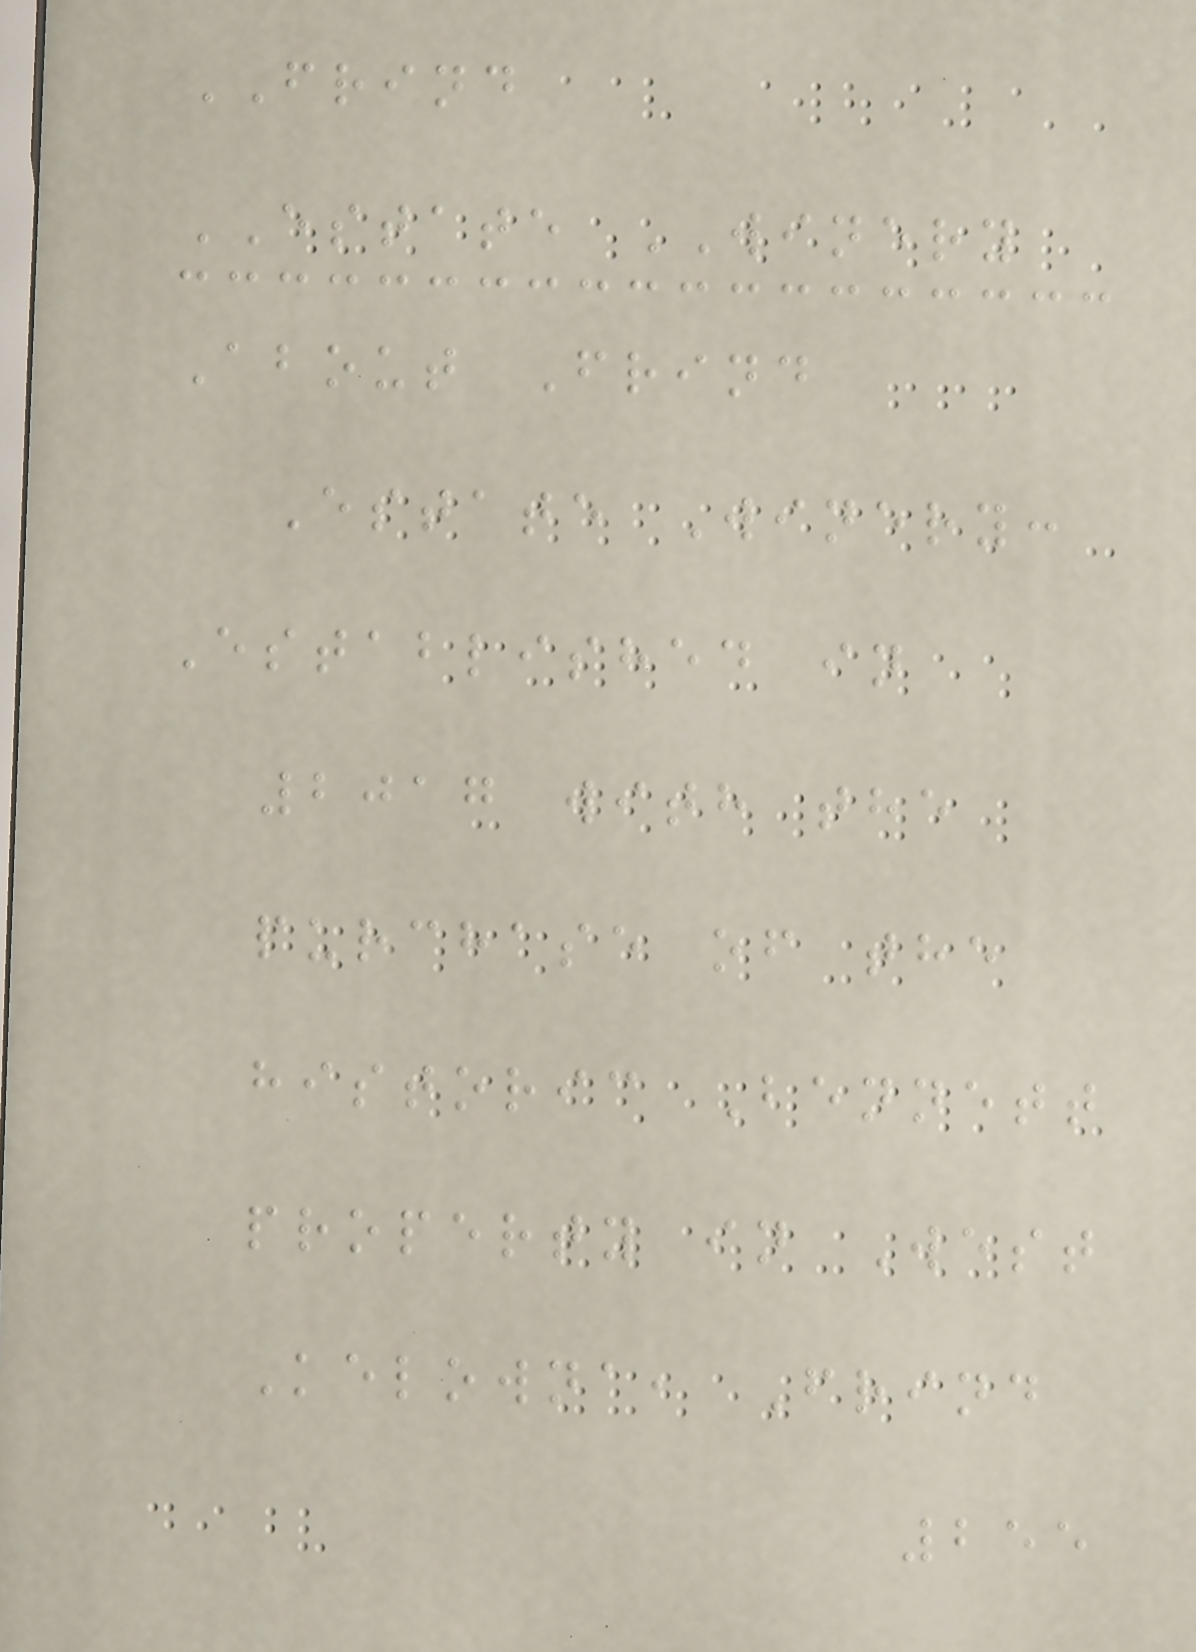FRIND
ESTATE WINERY
About Frind
Estate Winery:
Established in
2017 with the
purchase of the
historic Bennett
property in West
Kelowna, Frind
255
